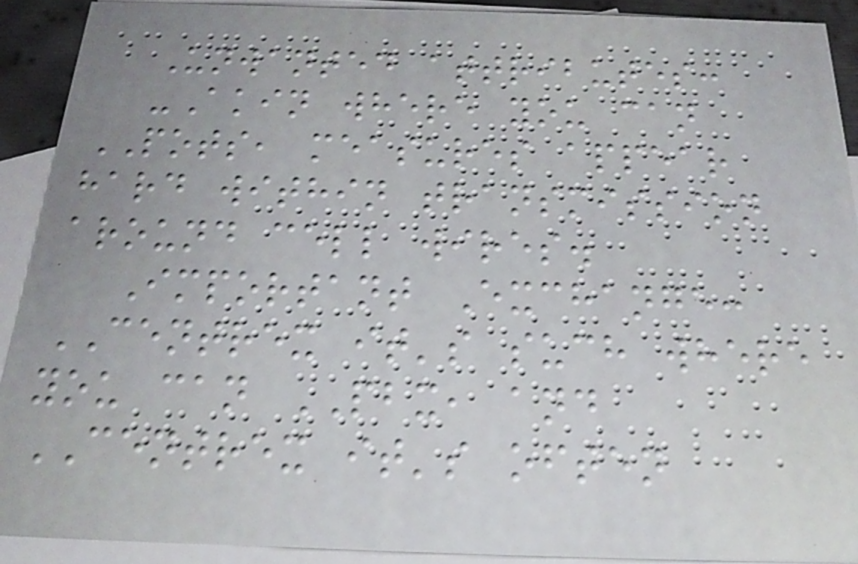Unwanted attributes:
-Akin where you can
POTS, measures appear
hard within transmission
around cell wires.
Important Exchange:
CENTREX it's such where
you can PBX, and
CENTREX it's often
